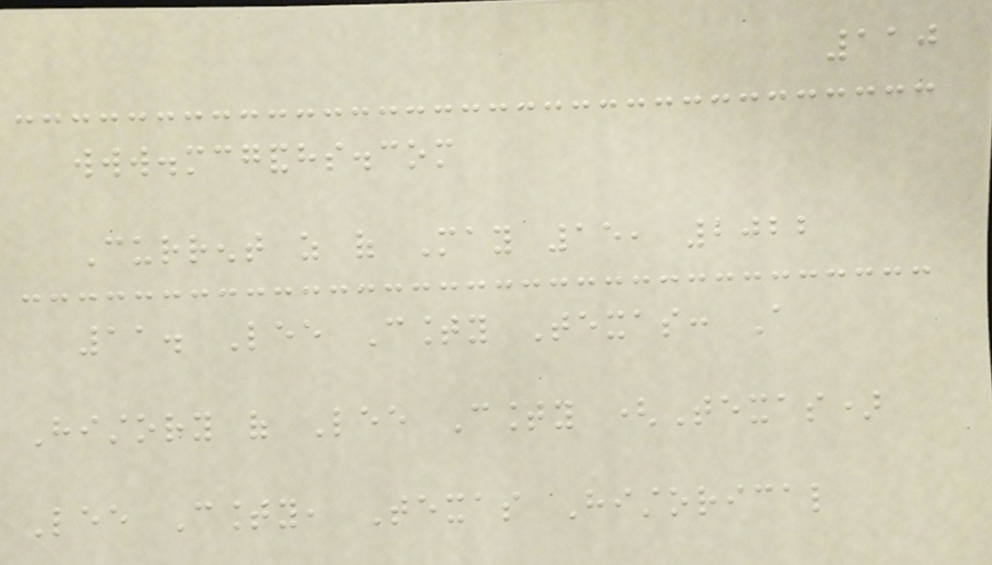110
www.mcgandhs.com
Current as of May 15, 2022
11. Lee County Texas: A
History of Lee County (Texas)
Lee County, Texas Historical
